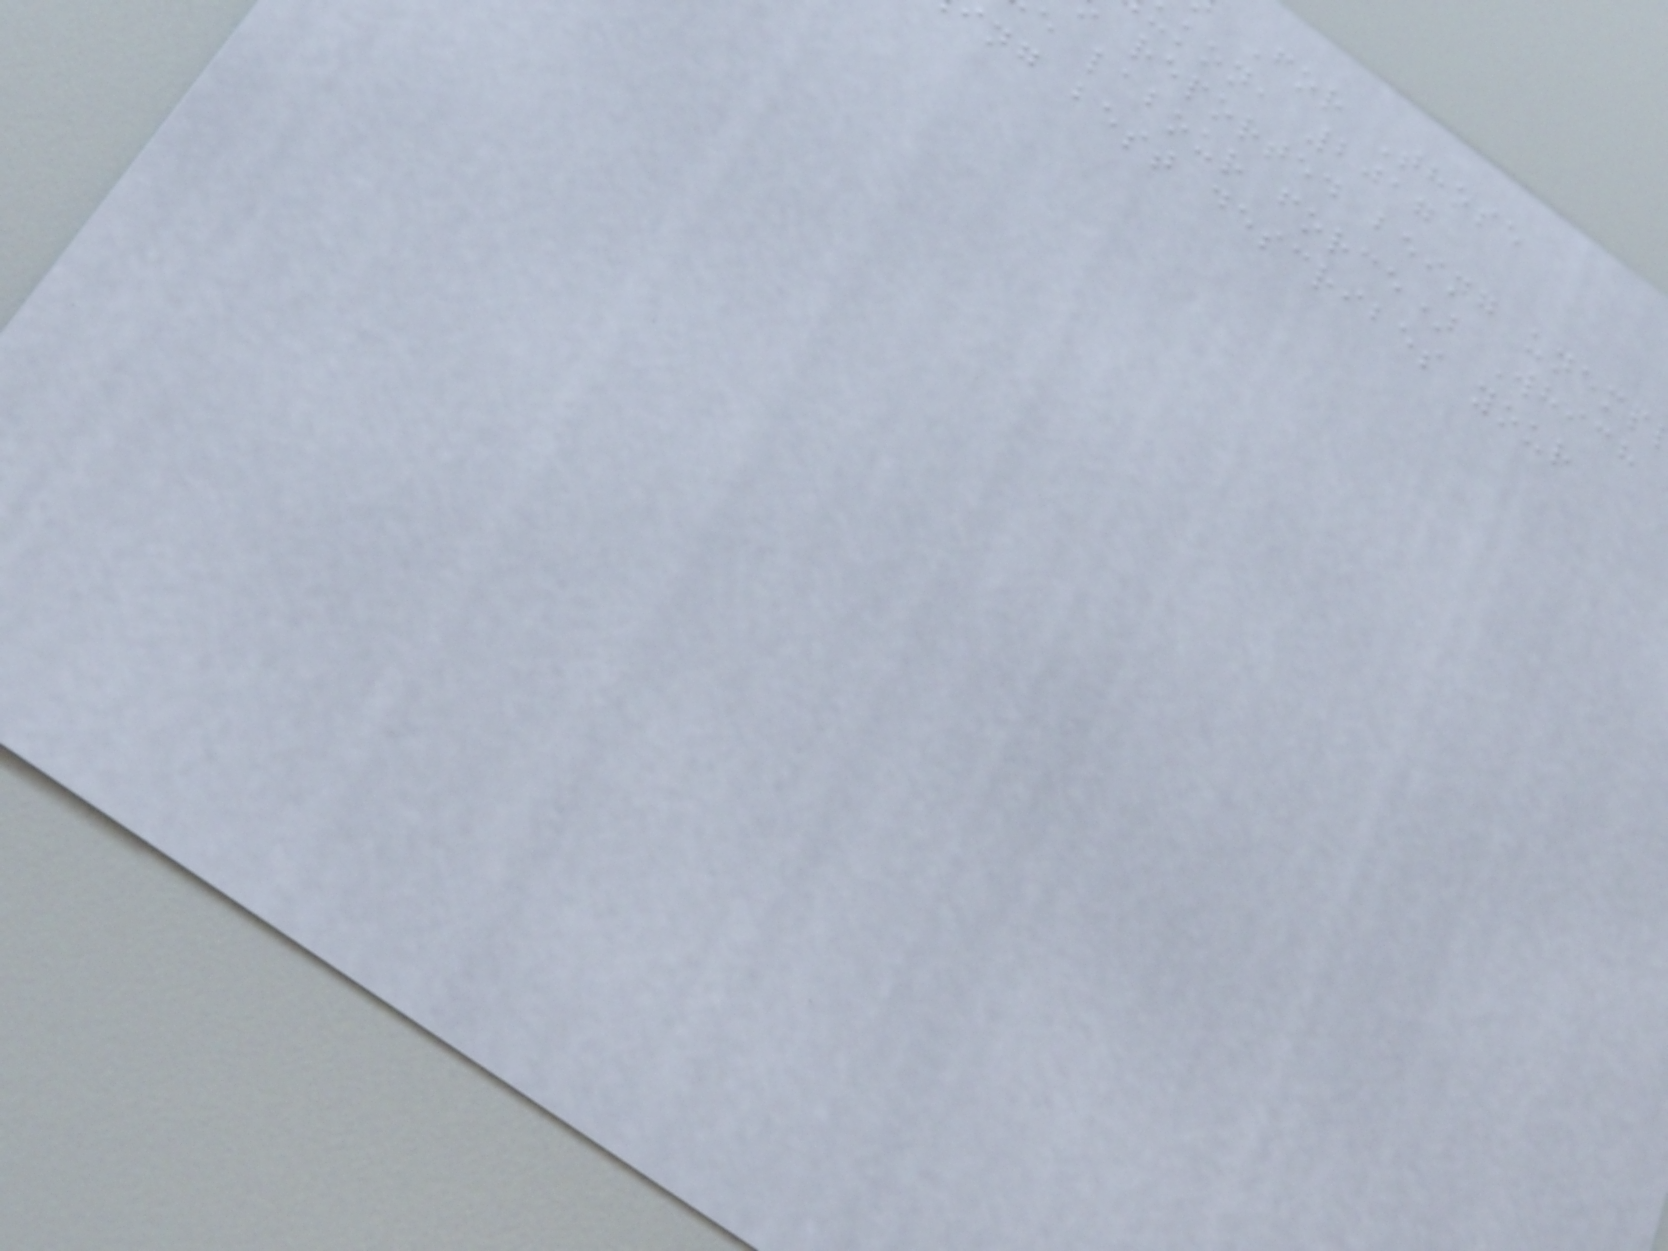For Those
ukon, 2017
reported being unemp
e labour force) Which
ng best describes your
